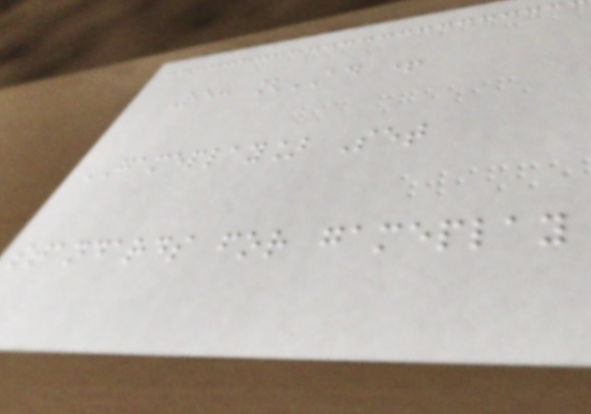Re: [AD +
GAMEPLAY] Set
standards for gameplay
